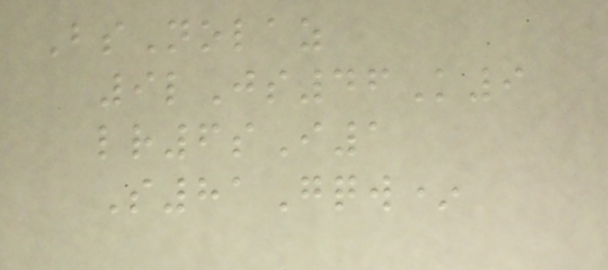BsNolaz
9lJs46K9
lr6sI1
S81Gqw*
